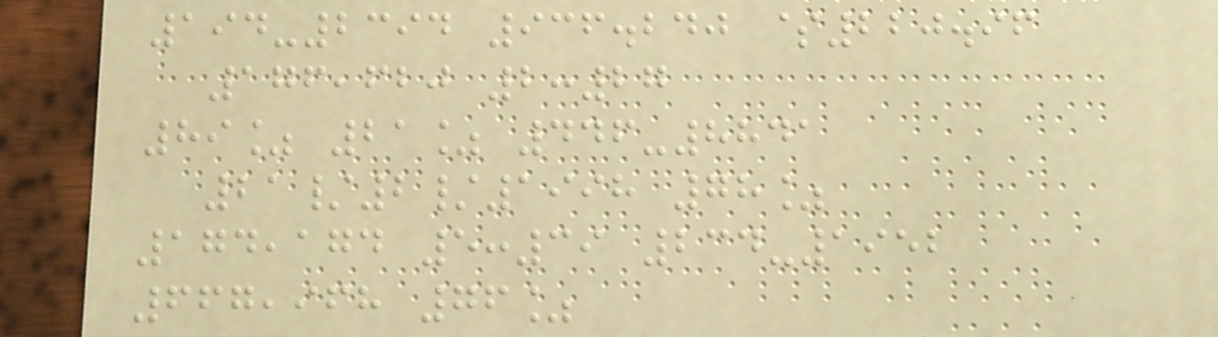194-2394 936.240 $220.96
176,620 2:27
89% 21% 446-8841
21/2/1998 78%
174,174 5:39 234-1952
667,968 76%
